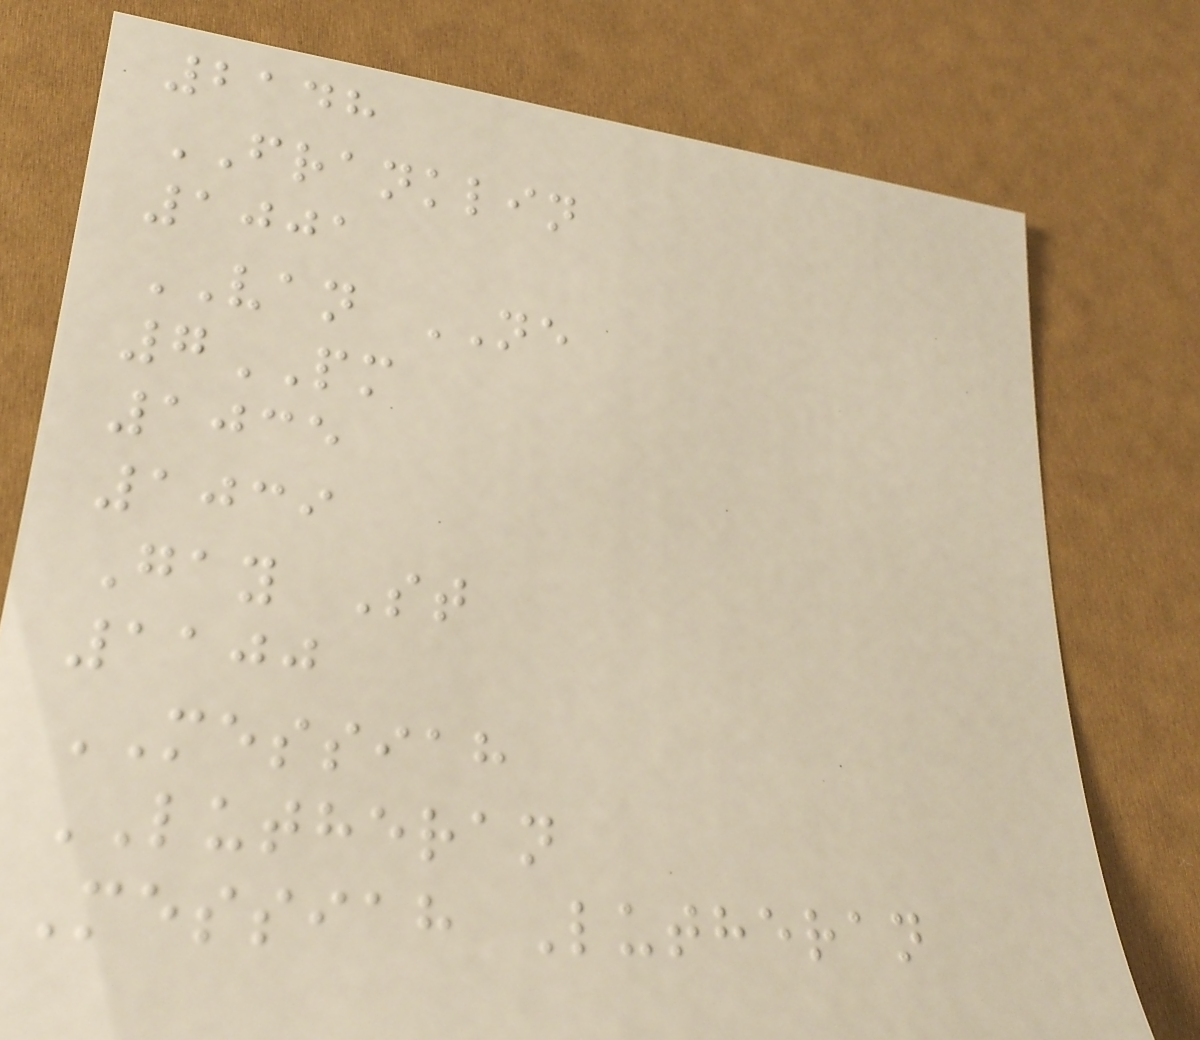2148
FRANKLIN
1001
VAN NE
7PM
1035
1039
Gay St
1100
MESSIAH
LUTHERAN
Messiah Lutheran
